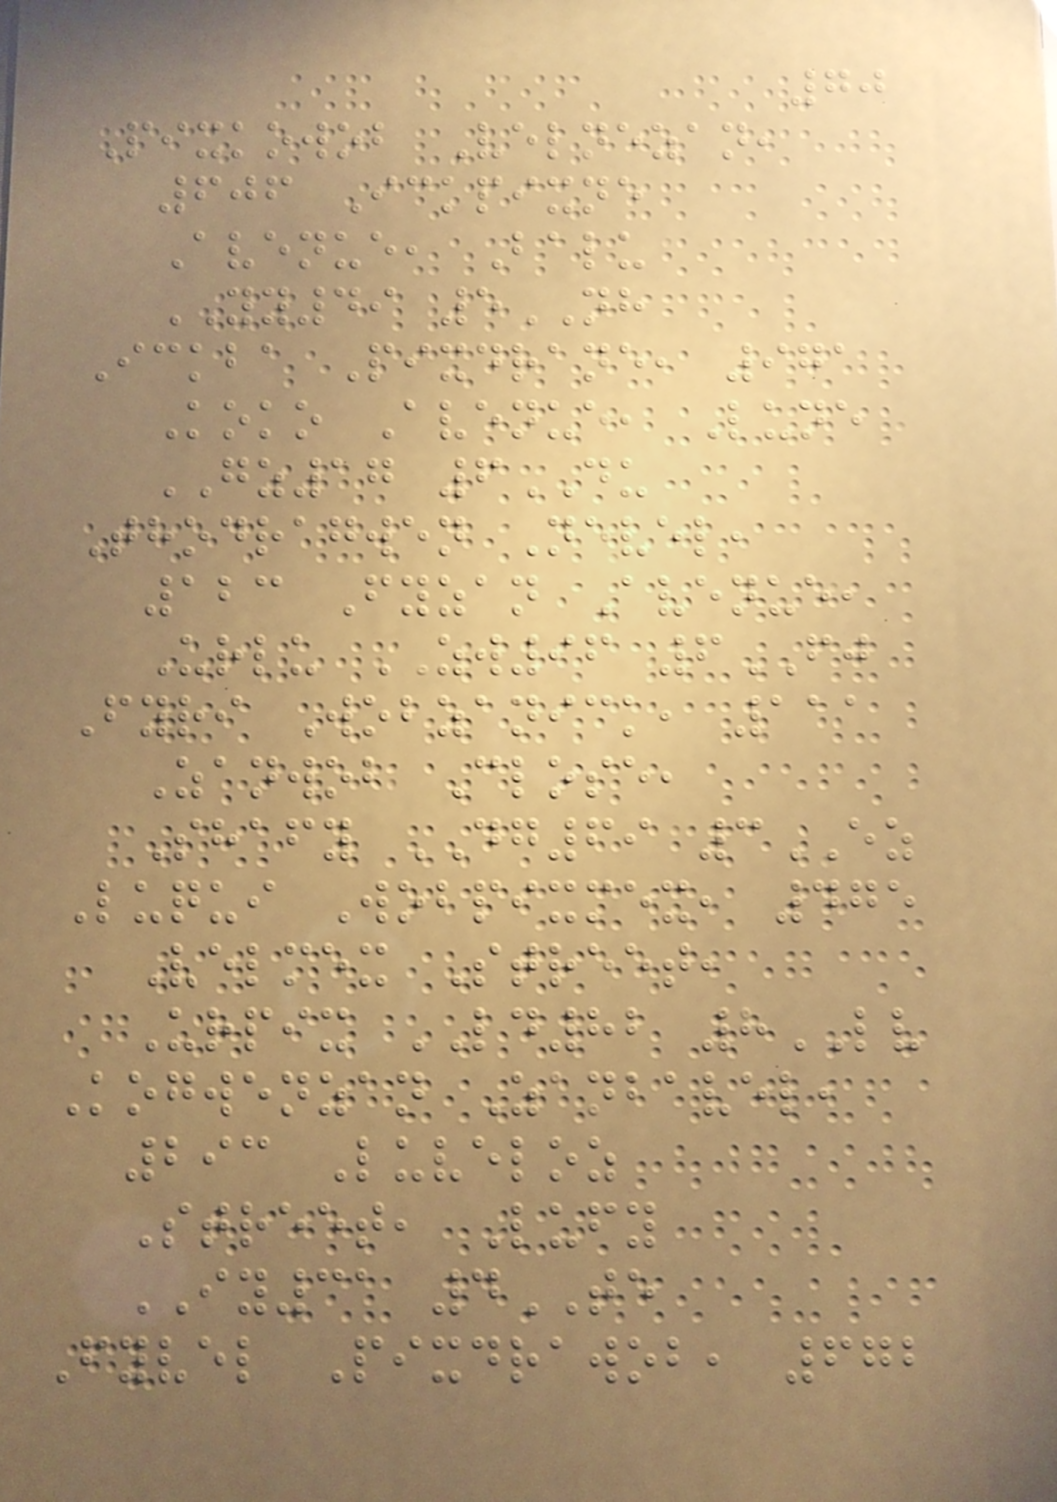70
Pixkowob Velnezan,
606 Ickpixne
Avenue, Balu
YY49 5NH
Ickba Pixdrane, 971
Koko Avenue, Lune
GZ17 6DU
Thodragwen Nevel,
123 Fyzan Avenue,
Urlu ZW96 6FJ
Fyri Wobzanick, 111
Zanwob Close,
Shafy DG69 3EZ
Luqui Wobpixmex, 475
Velmex Street,
Urpix LD82 8LV
Kogwenzan Zanbavel,
293 Luveloz
Street, Lufy
IY31 4TE
Fyvel Pixdrawob, 672
